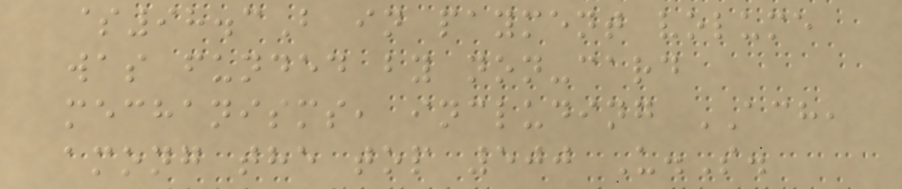$98.3B in payment volume
was funded by non-card
mechanisms, including ACH,
among the top 500 U.S.
